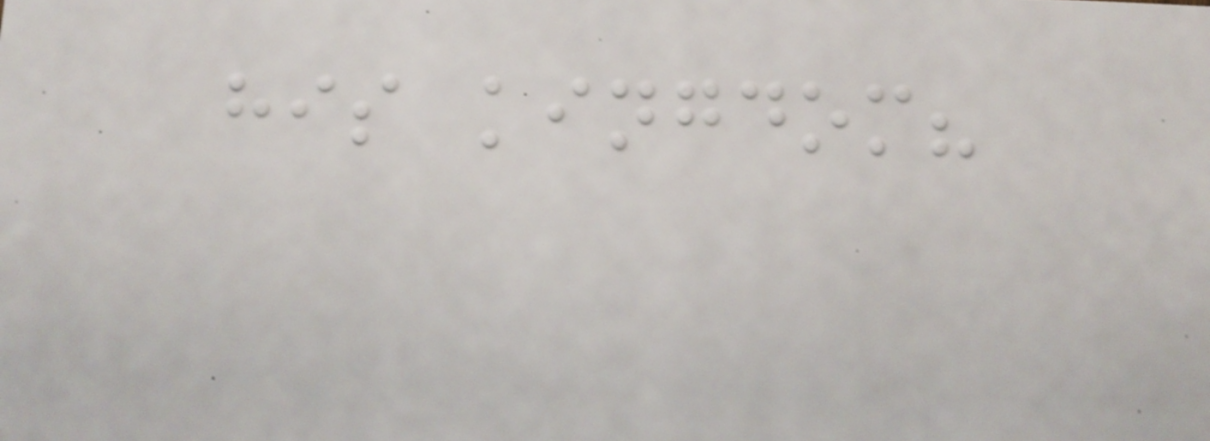his kingdom?
